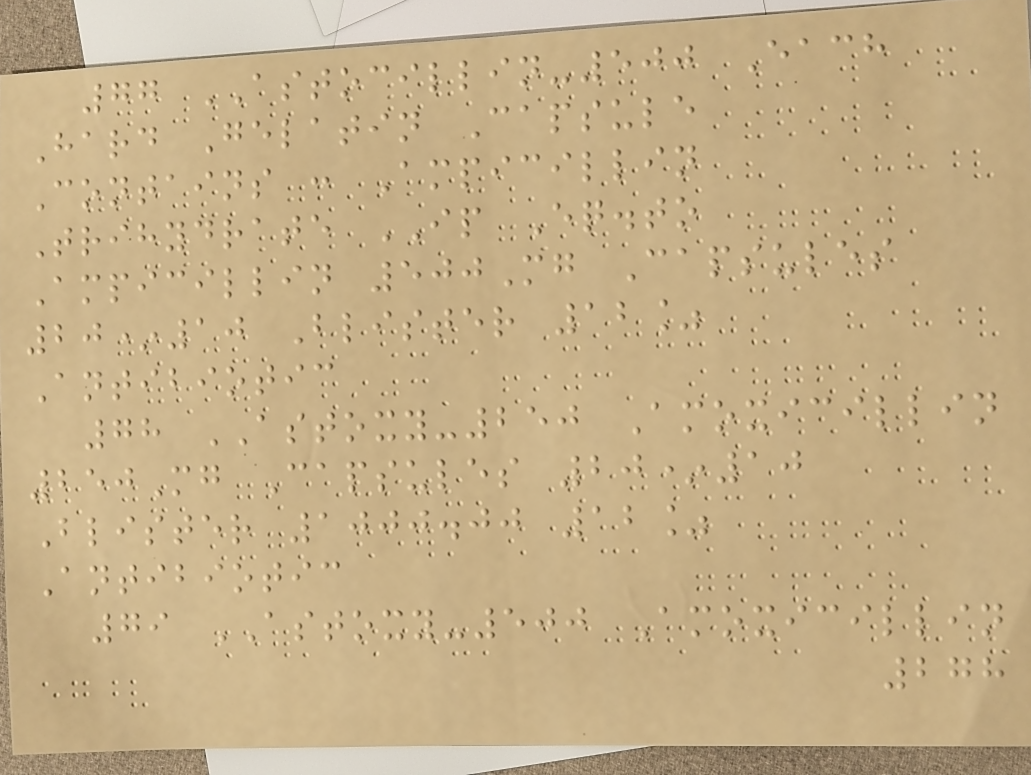77 ASTOCILLIN-500 Each
Hard Gelatin Capsule
Contains : Ampicillin
Trihydrate IP Eq.to
Ampicillin 500Mg Capsules
20*10 Blister 12%
Antibiotic
78 ASTOXY-250 Amoxicillin
250Mg Capsules 20*10
Blister 1000.00 12%
Antibiotic
79 ASTOXY-500 Amoxicillin
278
